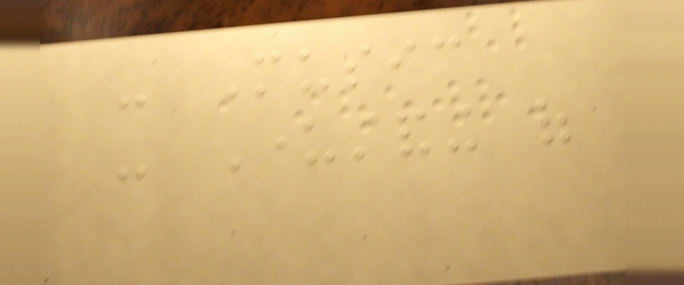- Music
- Understanding of
